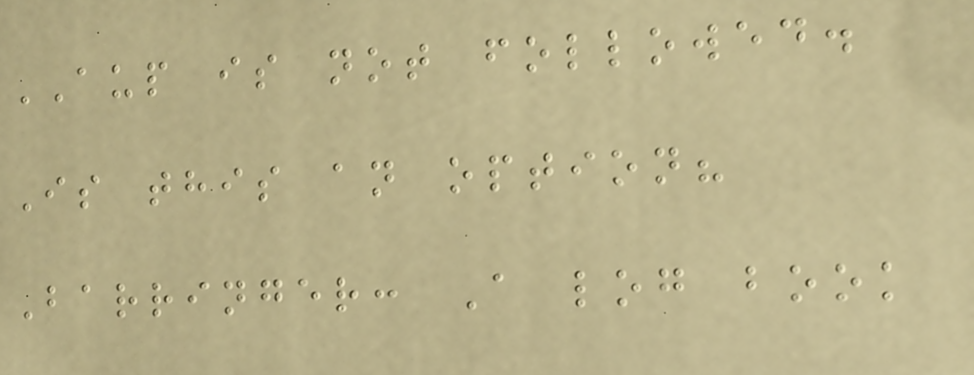AUP is not followed.
Is this an option?
Barringer: A log book
